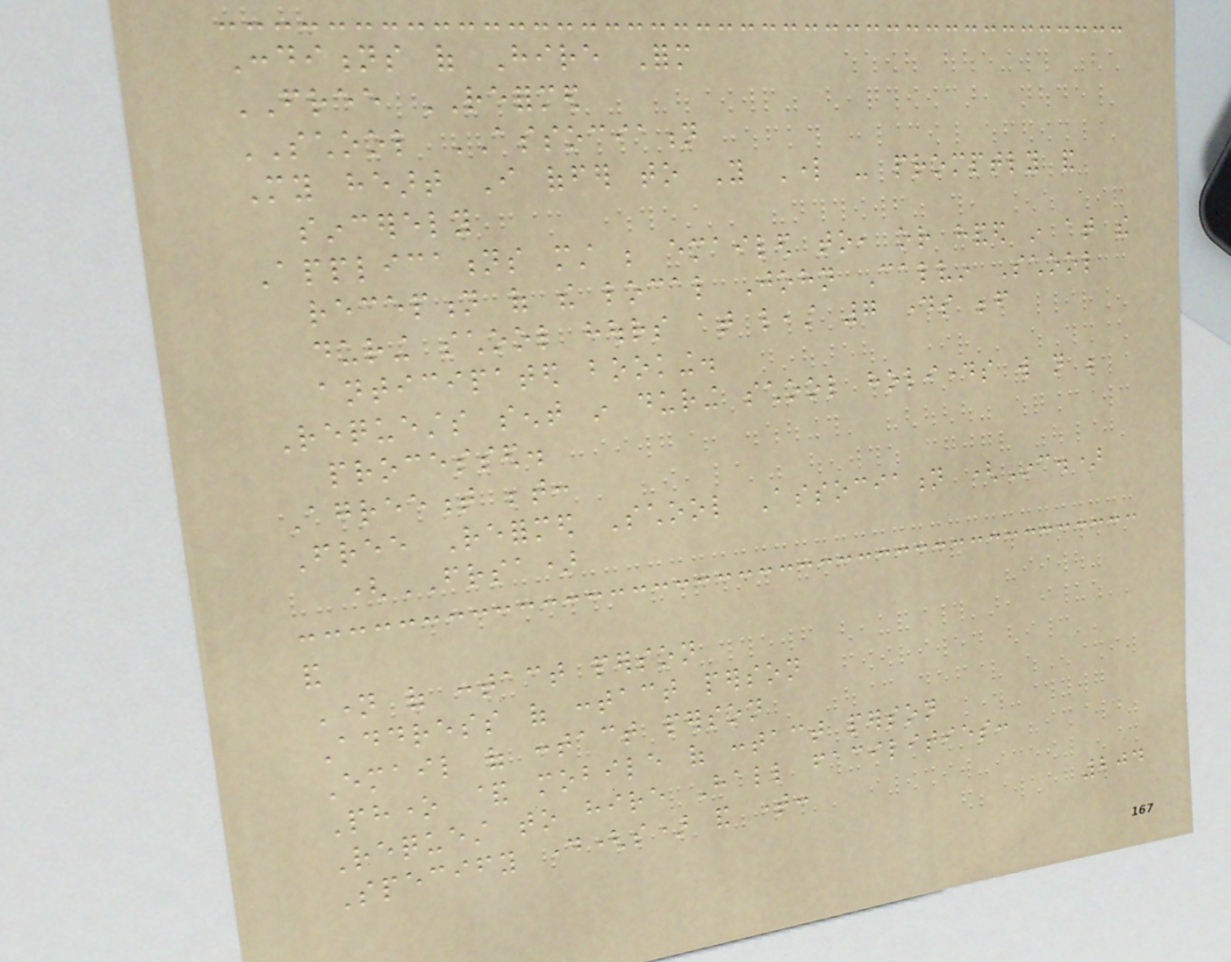Conditions of Hire Form
FREE REFORMED
SCHOOL ASSOCIATION
My heart I offer to You Lord - promptly and
sincerely
Applications must be emailed to, or handed in at the
reception of the local John Calvin School
during school hours at least 7 days before
anticipated booking.
Requests sent in during school holidays will not be
processed.
Agreement between:
Free Reformed School Association (Inc.)
(FRSA)
and
Name of contact person
Address of contact person
Email of contact person
Phone & mobile of contact person
Request to hire Hall facilities:
Specify day(s) and time:
204
